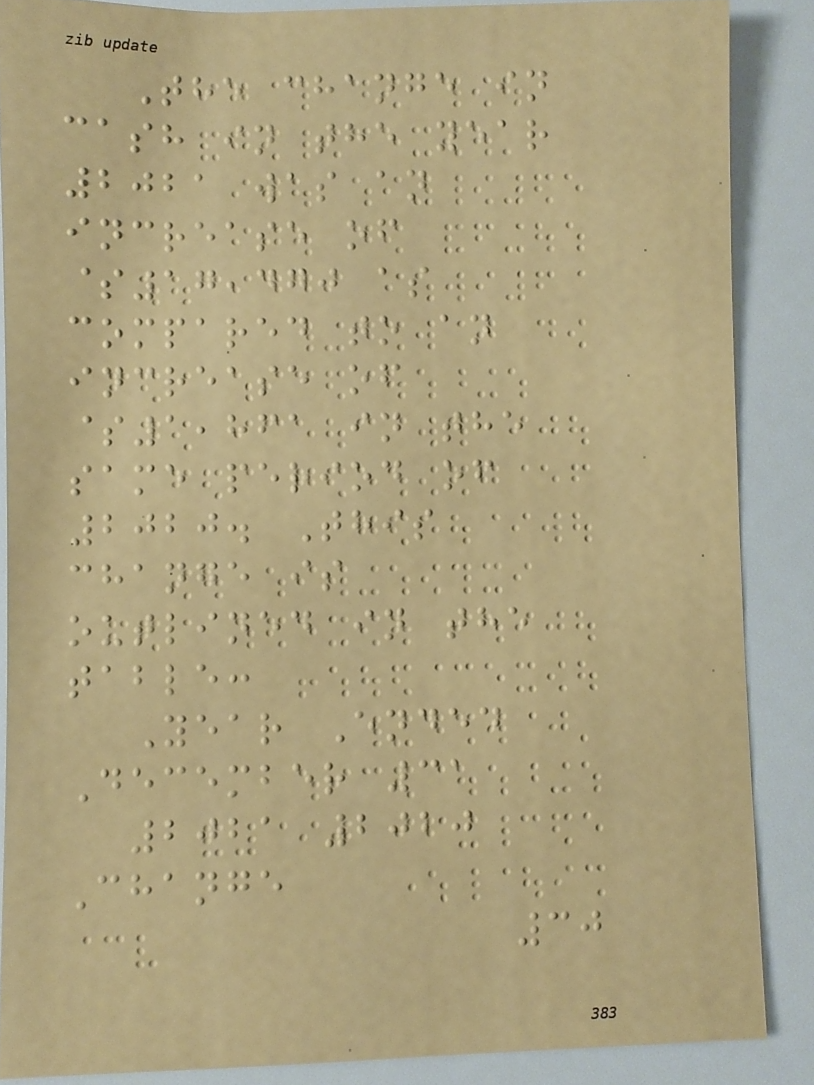The change in
cash in the year
2021 was an
increase of
$17,470 as
compared to an
increase of
$1,861 in the
same period of
2020. This
change is
outlined in the
table:
Year Ended
December 31
2021 2020
Change
30
